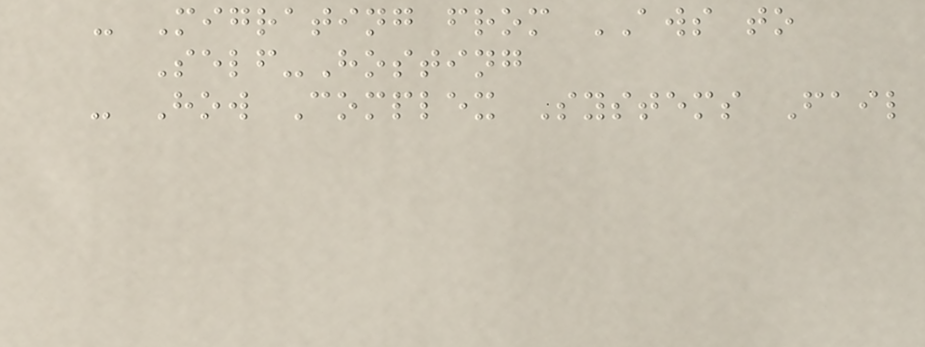- Migrating from AWS to
Self-Hosting
- How Complex Systems Fail
